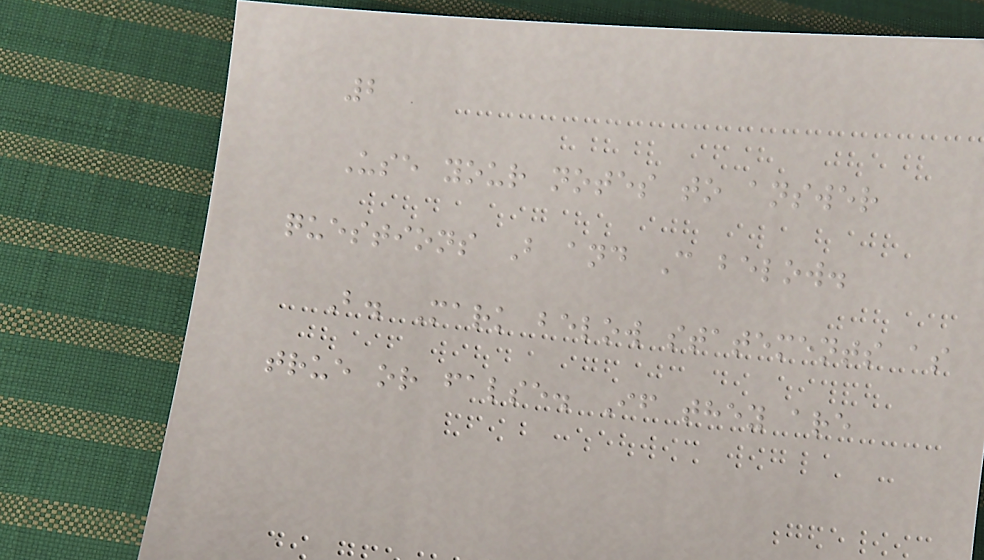2
Use your notes to answer
questions B and C below.
B. Mark below statements as
true or false. If they are
